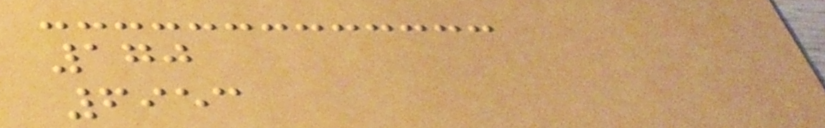170
6953
